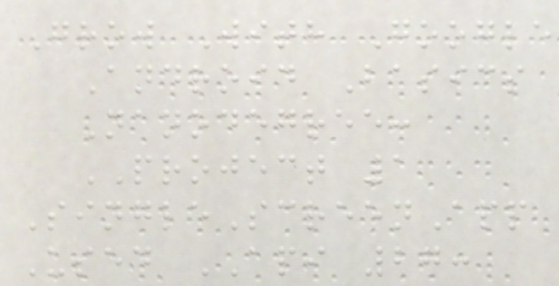Grow With Google
Android Basics
Nanodegree:
PROJECT 1
SingleScreenApp
Used API 27:
